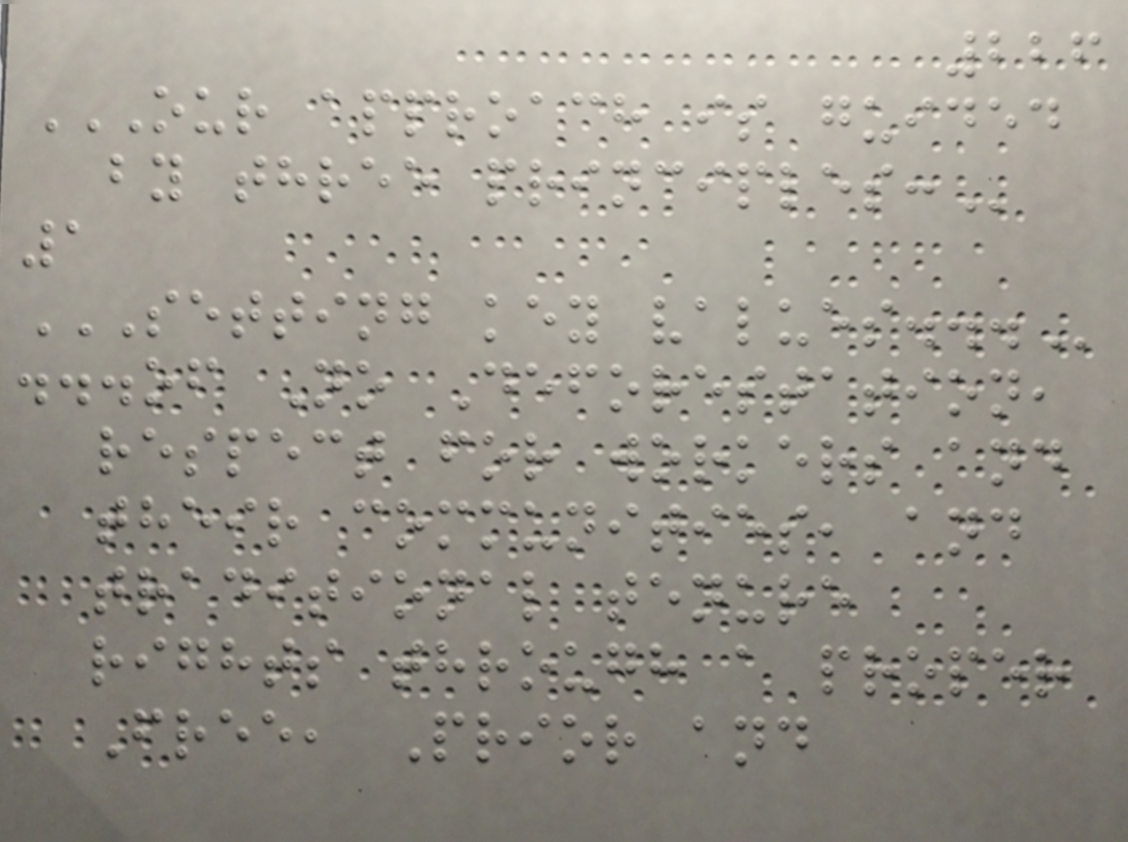226
OUR APPROACH IS GUIDED
BY THREE PRINCIPLES:
1
SETTING KEY VALUES...
...of No Deforestation,
respect for workers and
their communities, and
traditional tenure
rights through a proper
Free, Prior and
